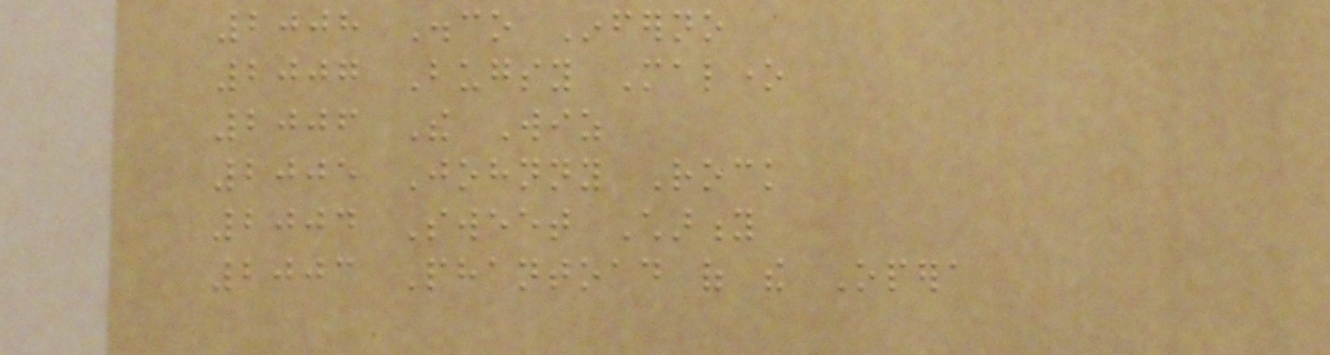2008 Disco Inferno
2007 Bugsy Malone
2006 The Wiz
2005 Johnny Rock
2004 Sweet Charity
2003 Phantoad of the Opera
